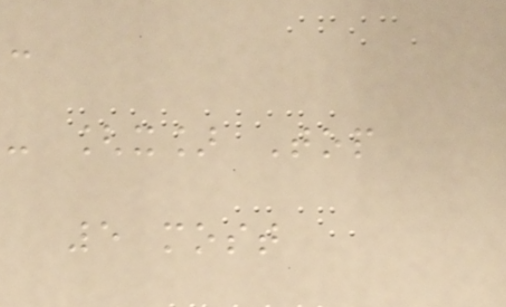-
- [x] Top
5 most
